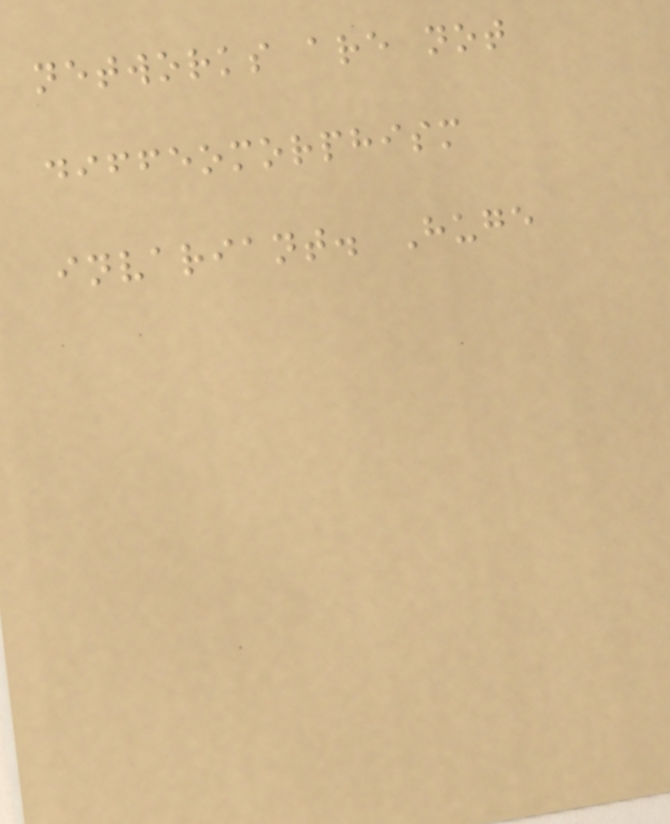networks are not
diffeomorphism
invariant. Huge
